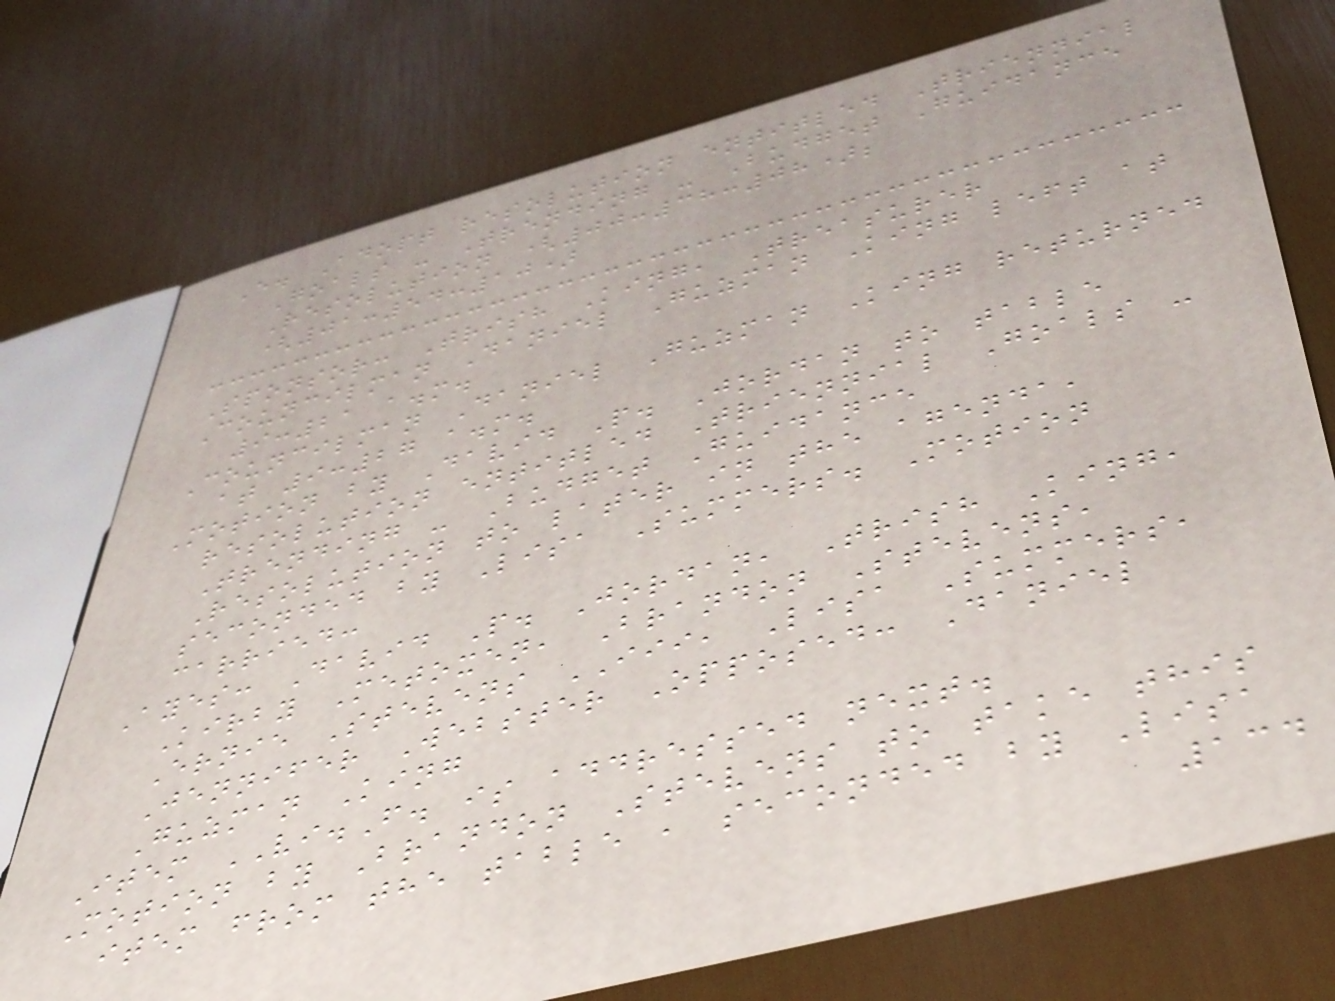E. Adopt resolution entitled Triennial
Goals - Trending - Budget Guidance
Resolution (00:38:08);
(01:54:10)
Sponsor: Trish King, Treasurer
Councilman Daniel Guzman King left at
9:21 a.m.
Councilman Daniel Guzman King returned
at 9:27 a.m.
Motion by David P. Jordan to table
resolution entitled Triennial Goals -
Trending - Budget Guidance
Resolution to later in the agenda,
seconded by Lisa Summers. Motion
carried:
Ayes: David P. Jordan, Trish King,
Kirby Metoxen, Brandon Stevens,
Ernie Stevens III, Lisa Summers,
Jennifer Webster Opposed: Daniel
Guzman King
Item VI.F. is addressed next.
Motion by Brandon Stevens to take this
item from the table , seconded by Lisa
134
